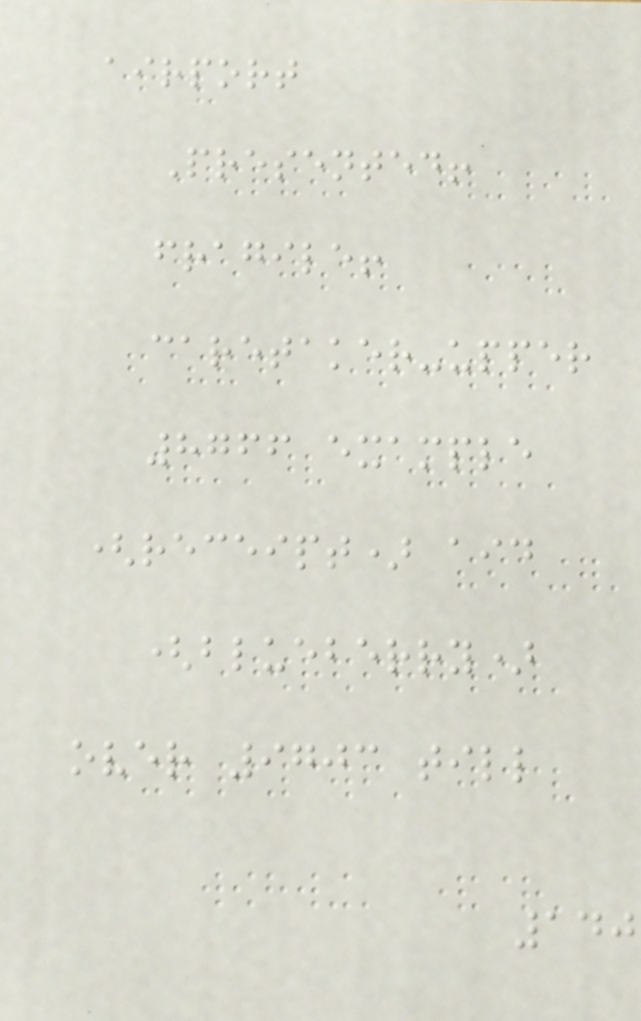airport
Presented!
fragile!
caretaker-upper
8766 example
(receipt) aid
(blueberry)
over 9703 till
140
